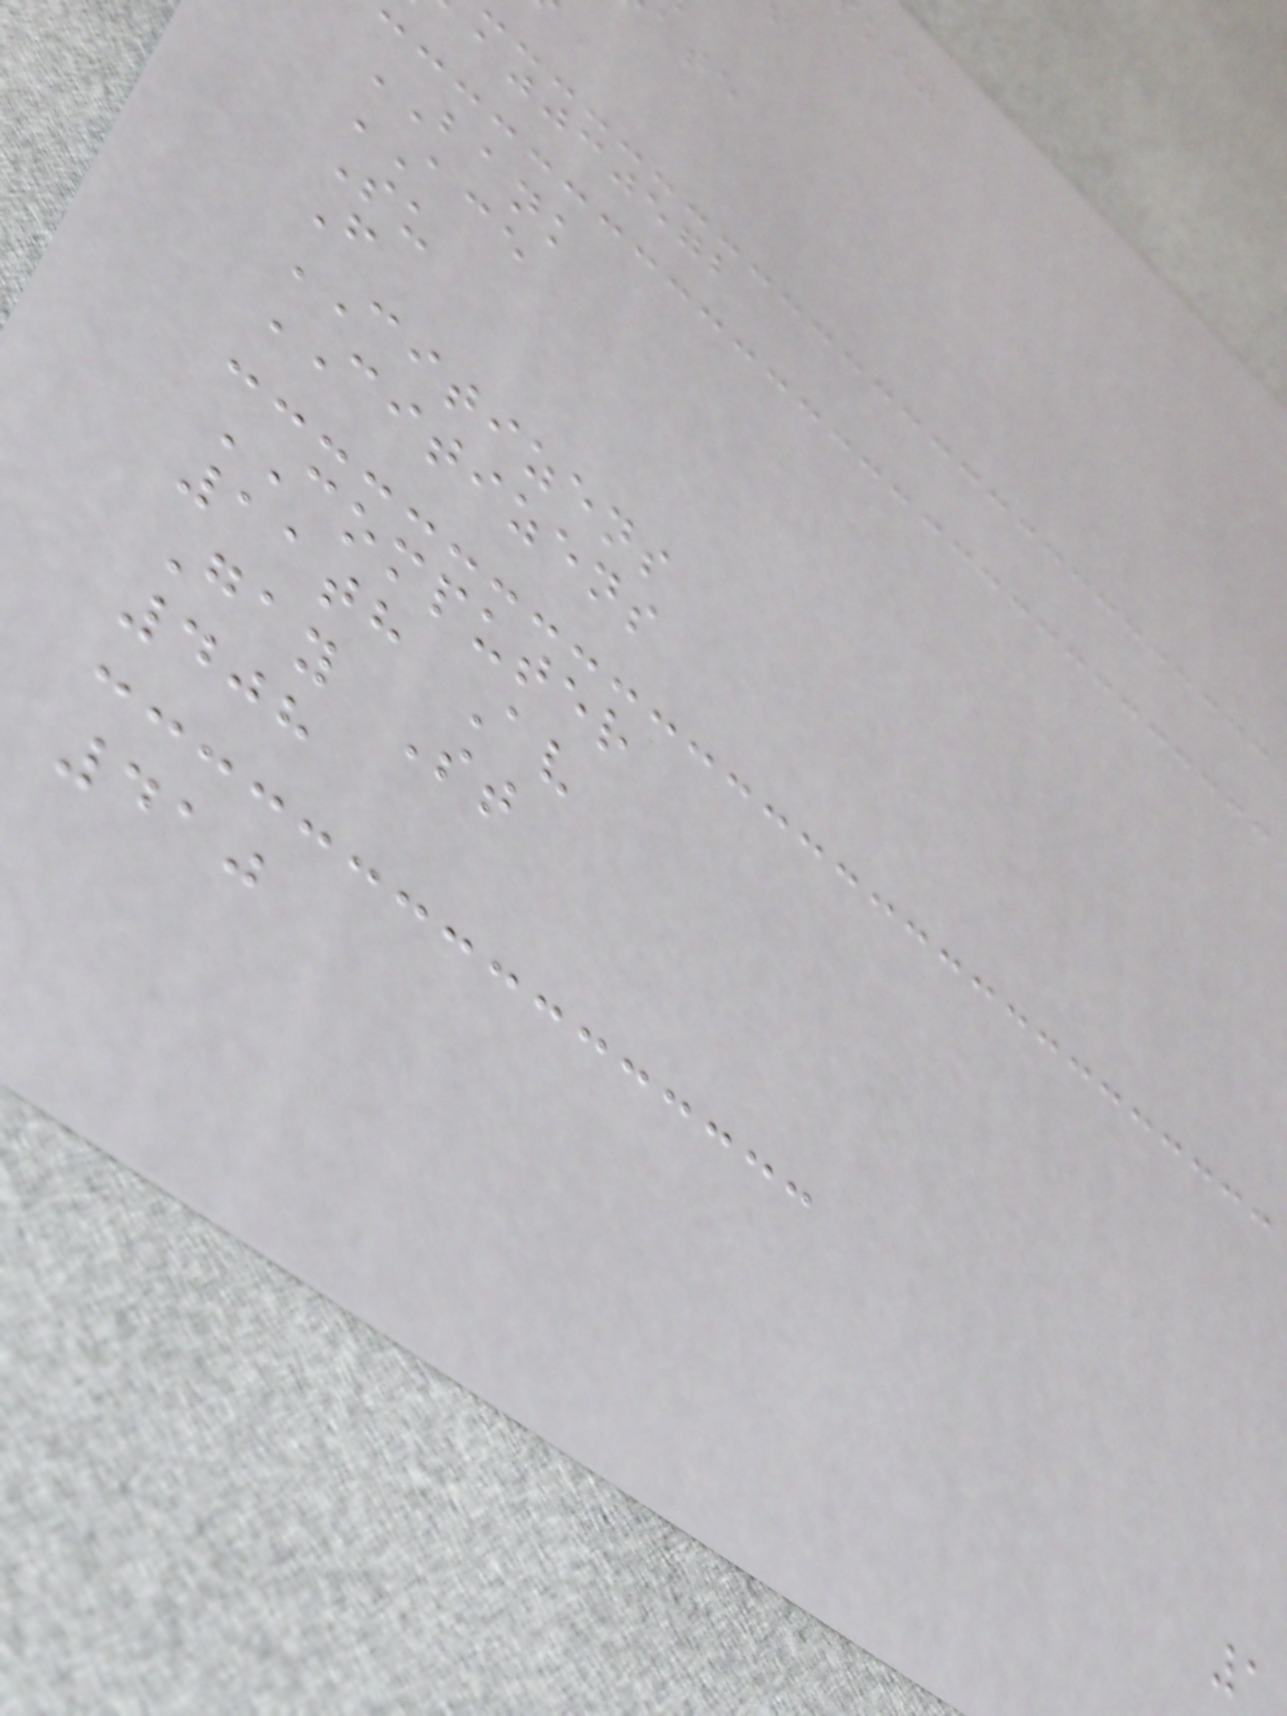ajjcjegb
BANK
ACE
Su
F
CITIZENS
CITIZENS
COMPUTER
11th Av
Gay St
408
410
